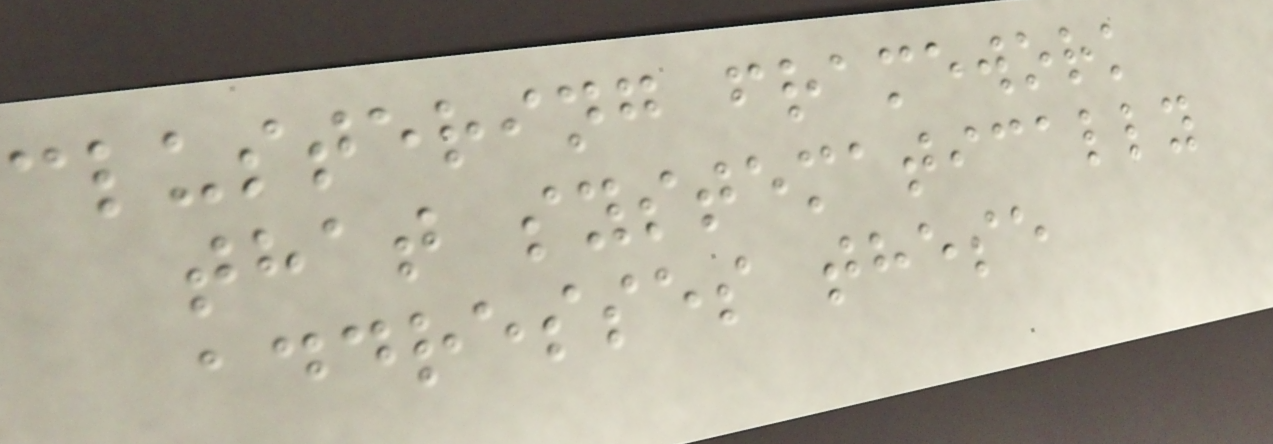clustering framework
that systematically
addresses these
